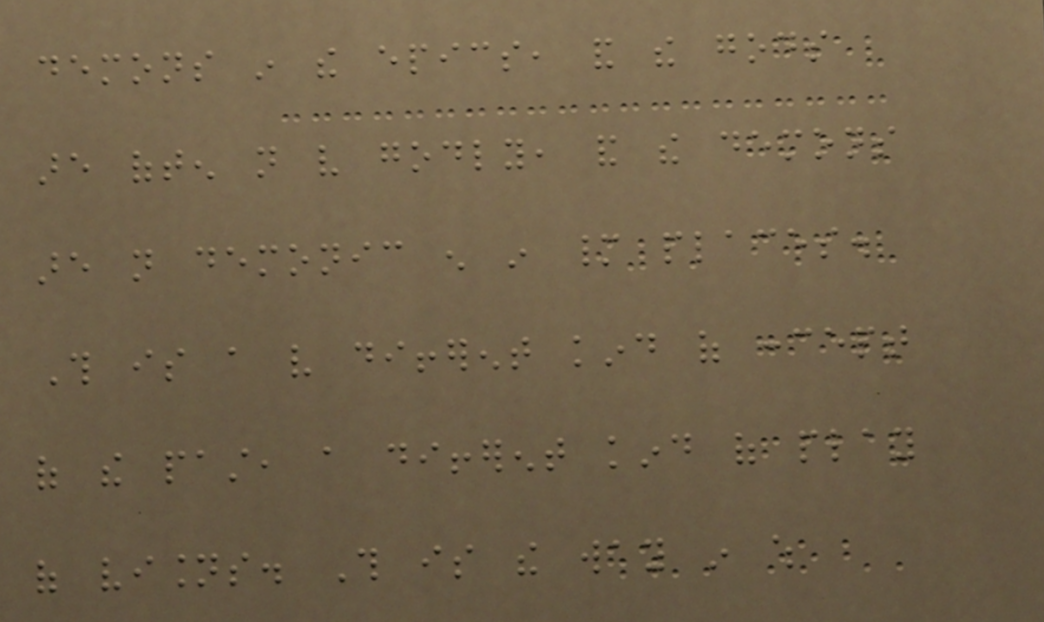demons in the epics, and the gods
are often not very godly, and the demons
are not demonic enough in many places.
This is a very different kind of concept
of the past, a different kind of play
of visions. This is the way in which
